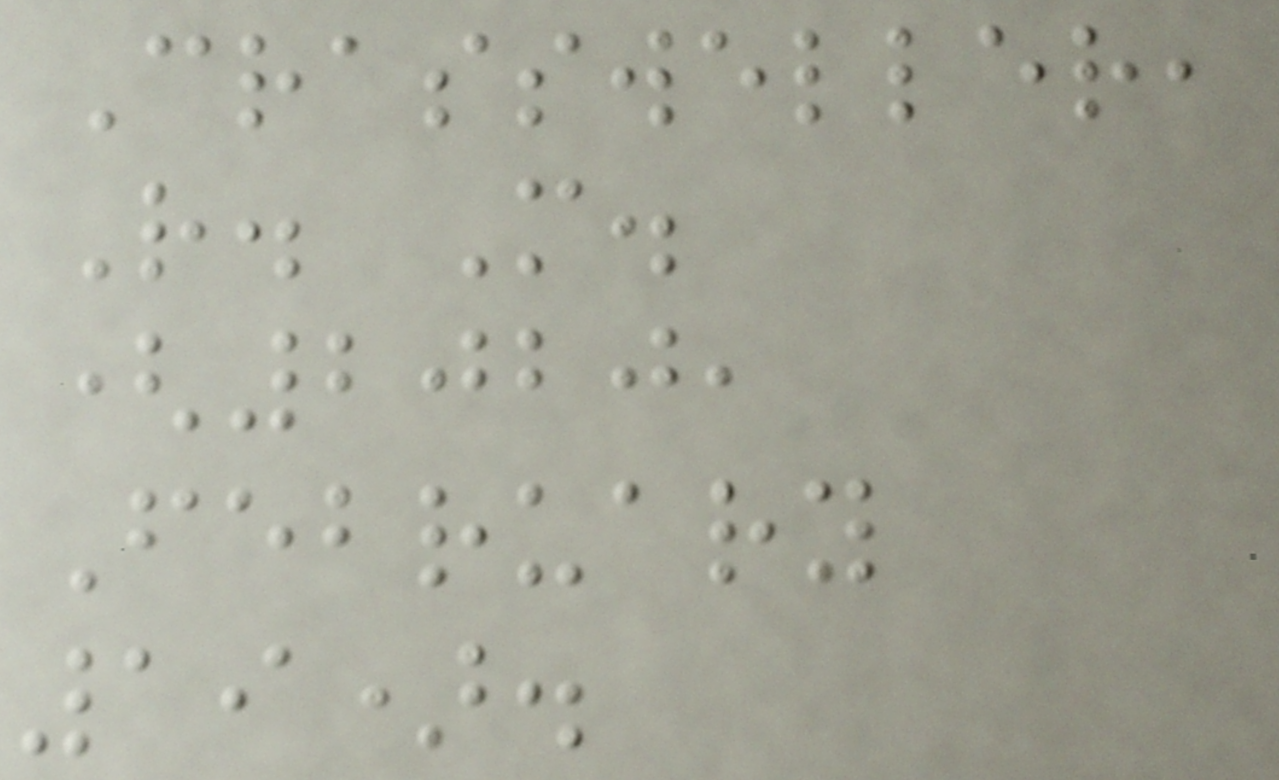Crassweller,
R. M.
(2020,
February
19).
